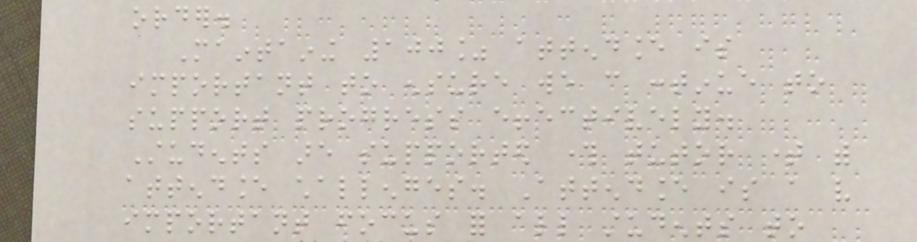order.
Maintaining 100% attendance is
important to ensure we can continue to
support progress effectively.
Students are supported through tutor time with
attendance challenges. Attendance is a very
important focus for all students to
